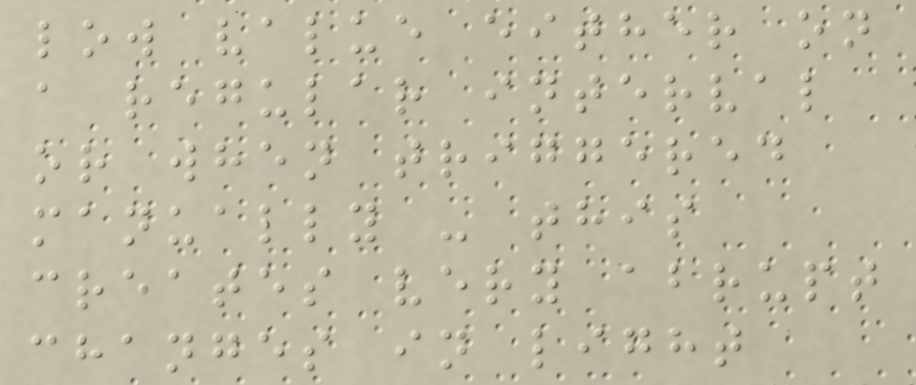low value either on
a regular interval
or when triggered
manually - this
creates very abrupt
changes in light
